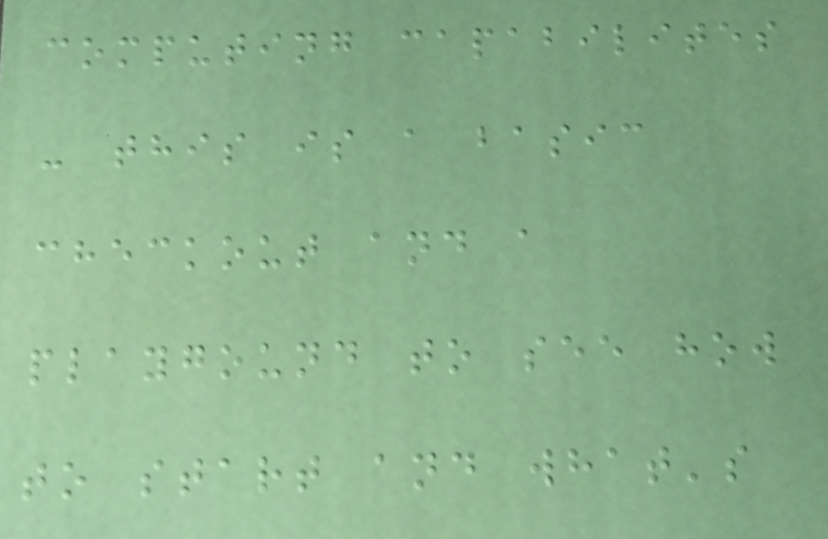computing capabilites
- this is a basic
checkout and a
playgound to see how
to start and what's
